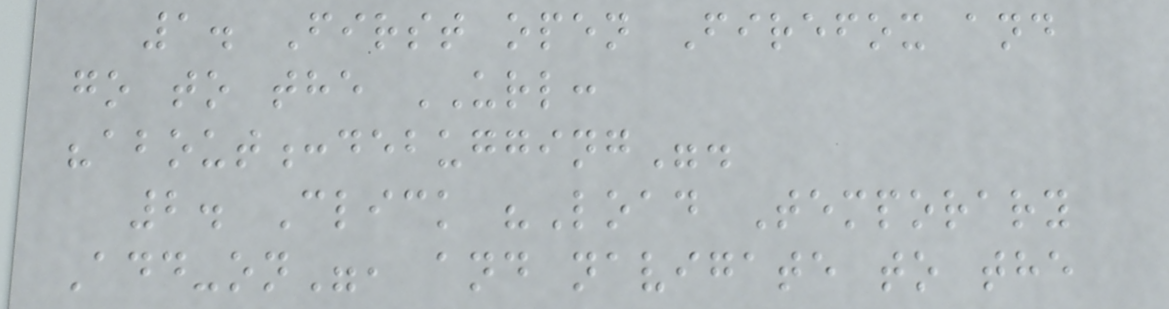1. First open Firefox and
go to the URL:
"about:debugging".
2. Click "Load Temporary
Add-on", and navigate to the
